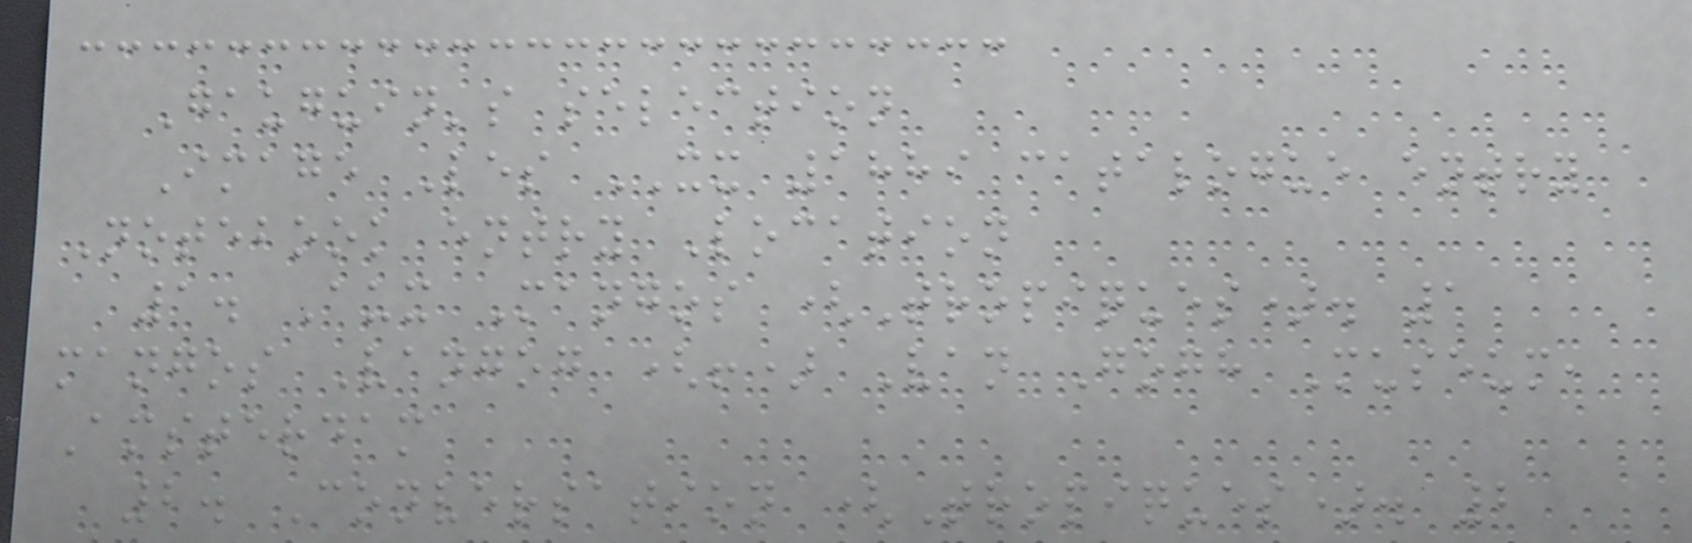Gauguin's selection
Image Les XX 1889 catalogue entry
Notebook entry Location
1. Aux Mangos (Tropiques). 1
mangos Vangog (!) Van Gogh Museum,
Amsterdam
2. Conversation (Tropiques). 2
